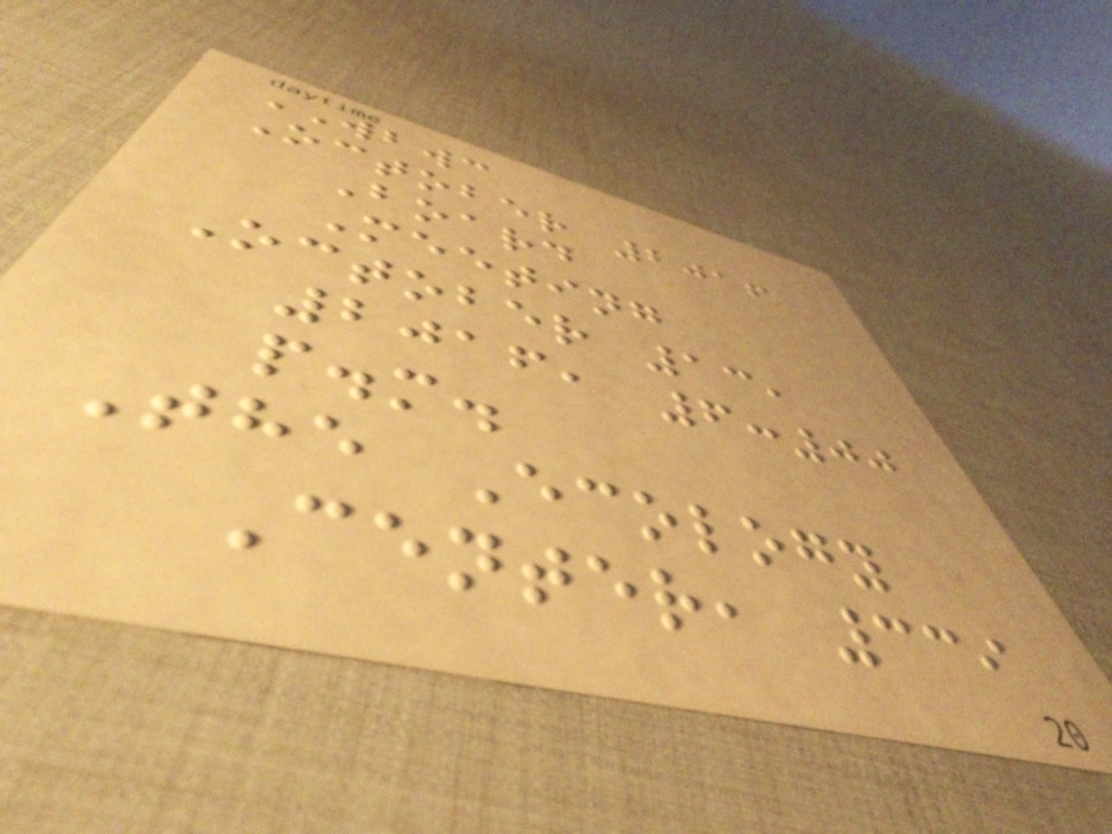WBWC
October 2016
Board
Meeting
October 13,
2016, 6:00
p.m.
The Ecology
Center, 339
